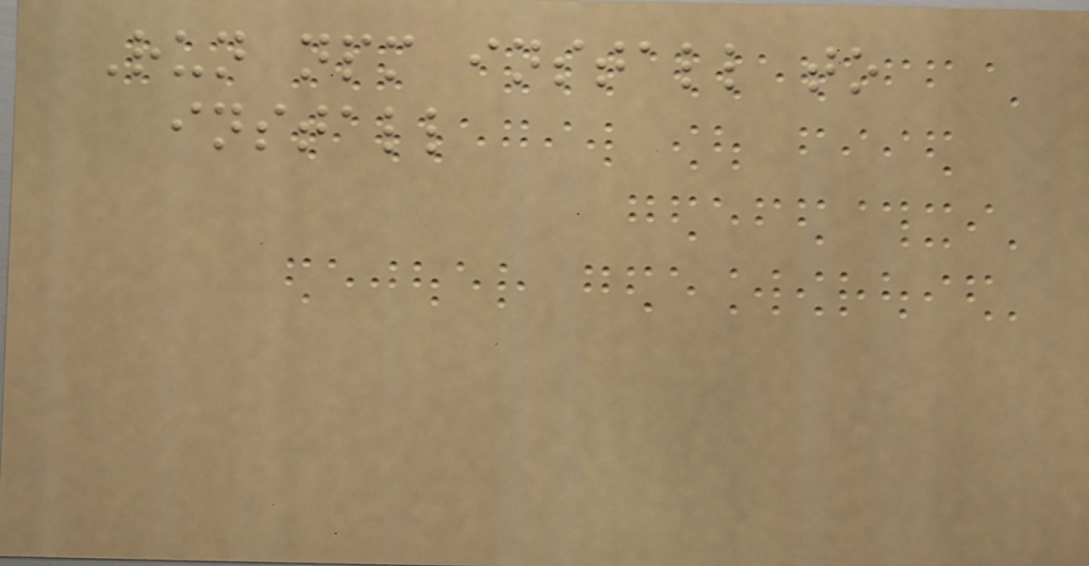Run npm install to
install
